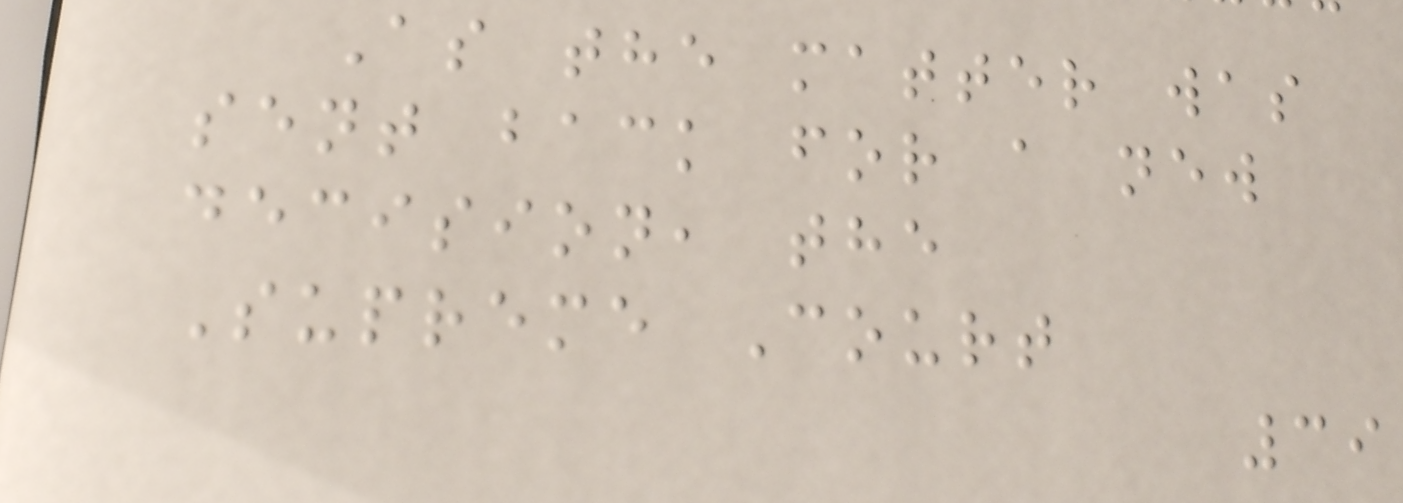As the matter was
sent back for a new
decision, the
Supreme Court
39
